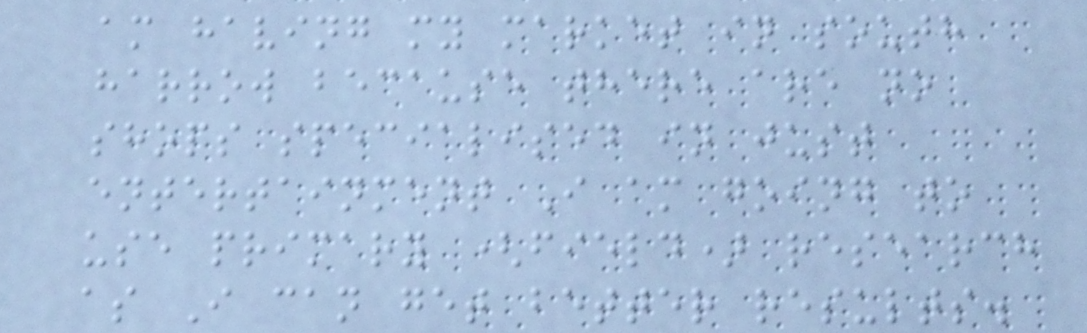am having my market in south
harrow because there are no
shops specialised in just
entertainment I am going to
use primary (field) research
as I can get better results.
